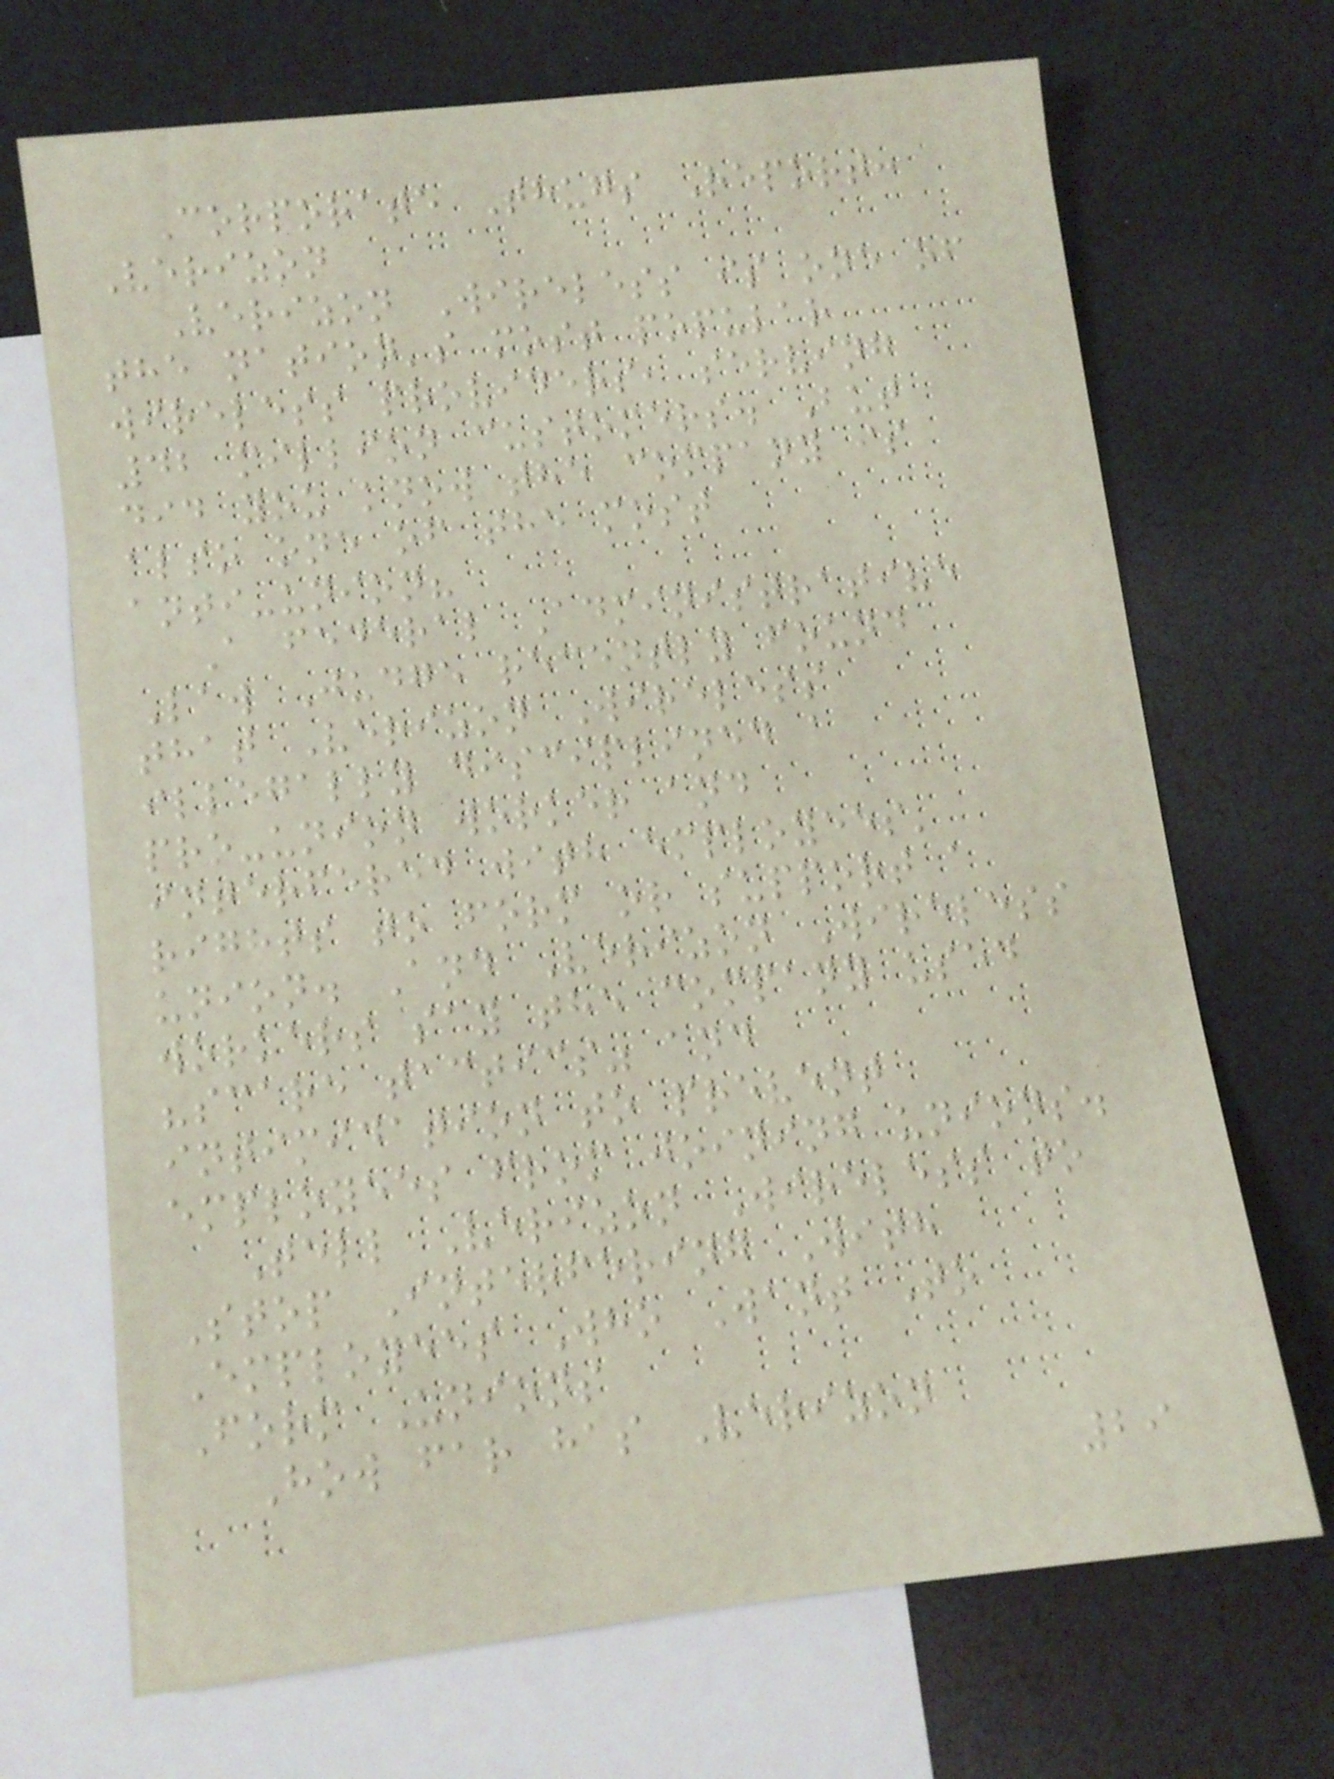Corporate Thugs Report:
Verizon
Verizon Wireless is one of
the nation's most popular
wireless providers, serving
42 million customers. But
did you know the company is
also one of the most
anti-union?
A federal Administrative
Law Judge recently found
that Verizon Wireless
illegally disciplined a
pro-union worker and
interfered with employees'
rights to form or support a
union. And Verizon Wireless
workers say the company used
"scare tactics" and
intimidation to prevent
employees from joining unions.
Tell Verizon Wireless to
Stop Interfering With
Employees Who Want To
Form Unions
How far has Verizon
29
